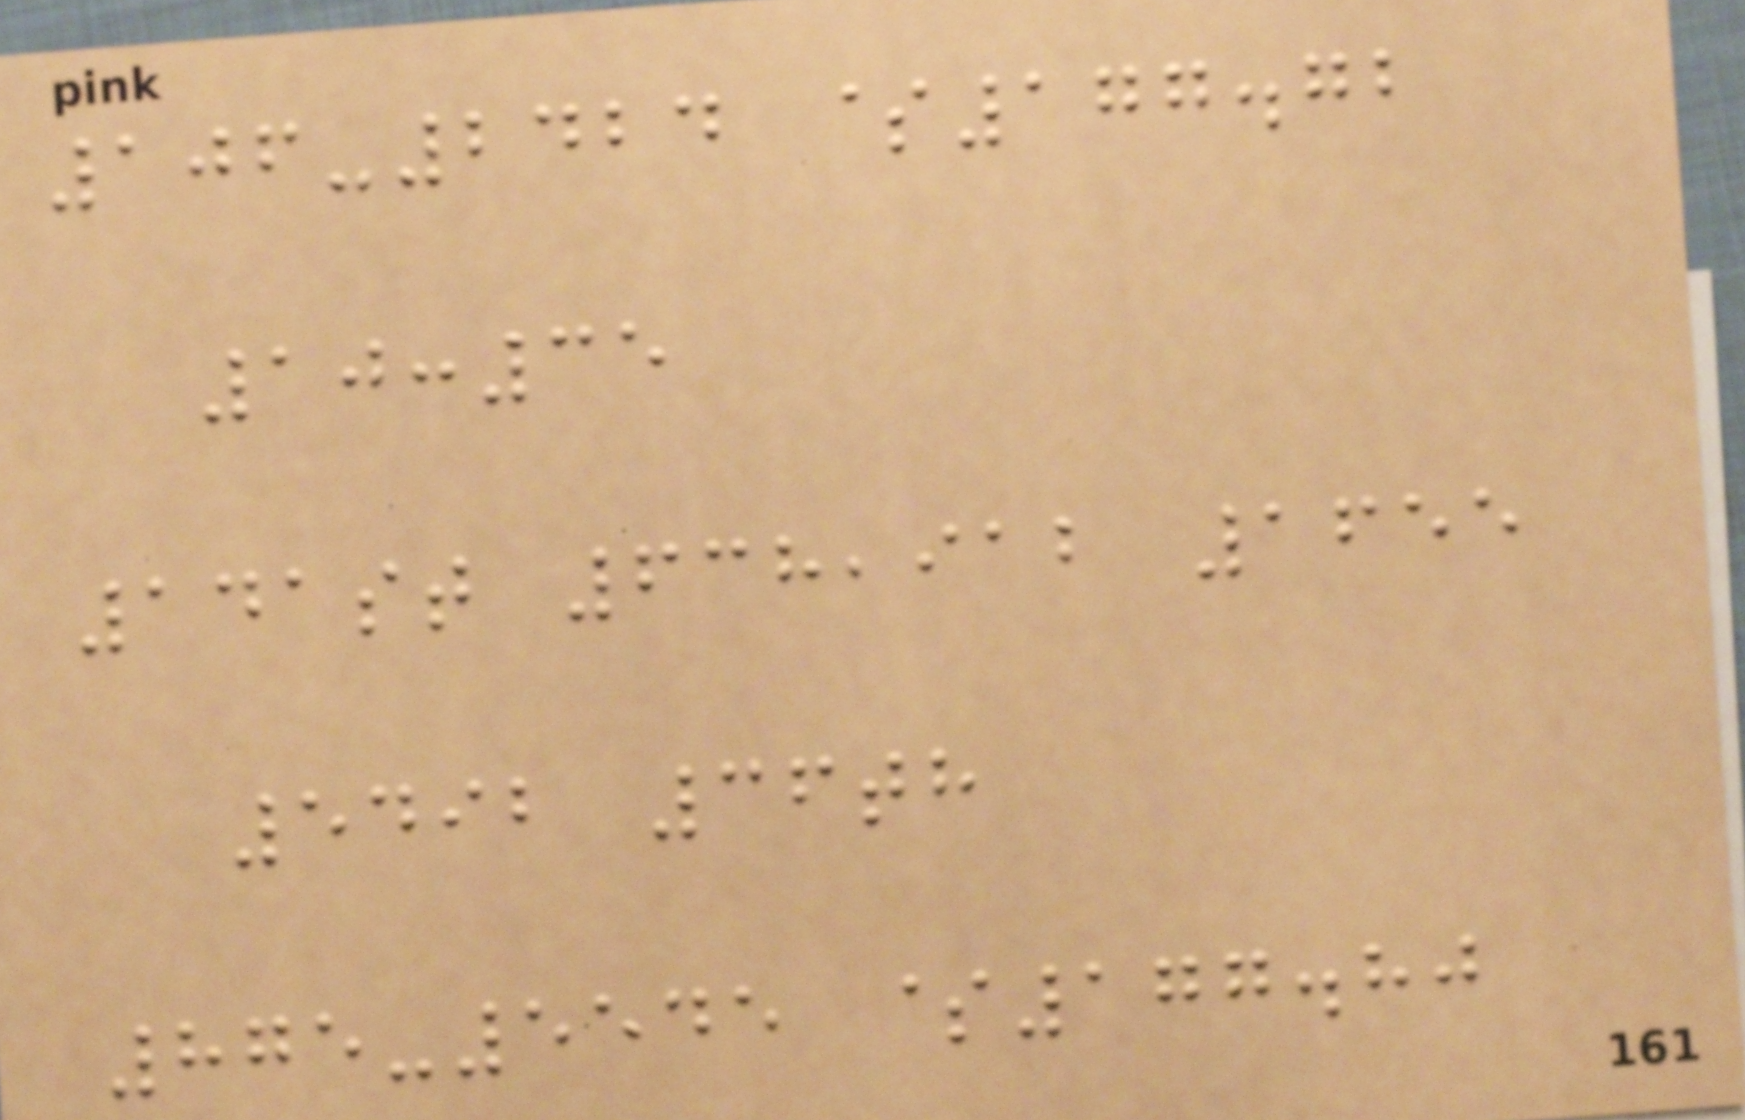106-2424 $177.72
10:35
141st 638,912 1655
5492 36th
875-5545 $177.80
